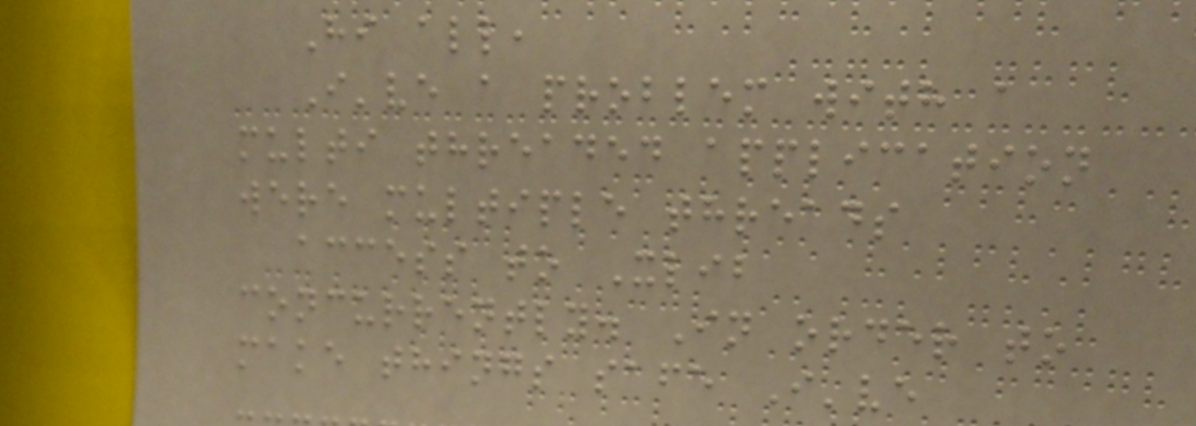Hi all,
I've a problem with a
multi threaded application
were multiple threads
access to Xlib
concurrently. In order to
make things safe I've
